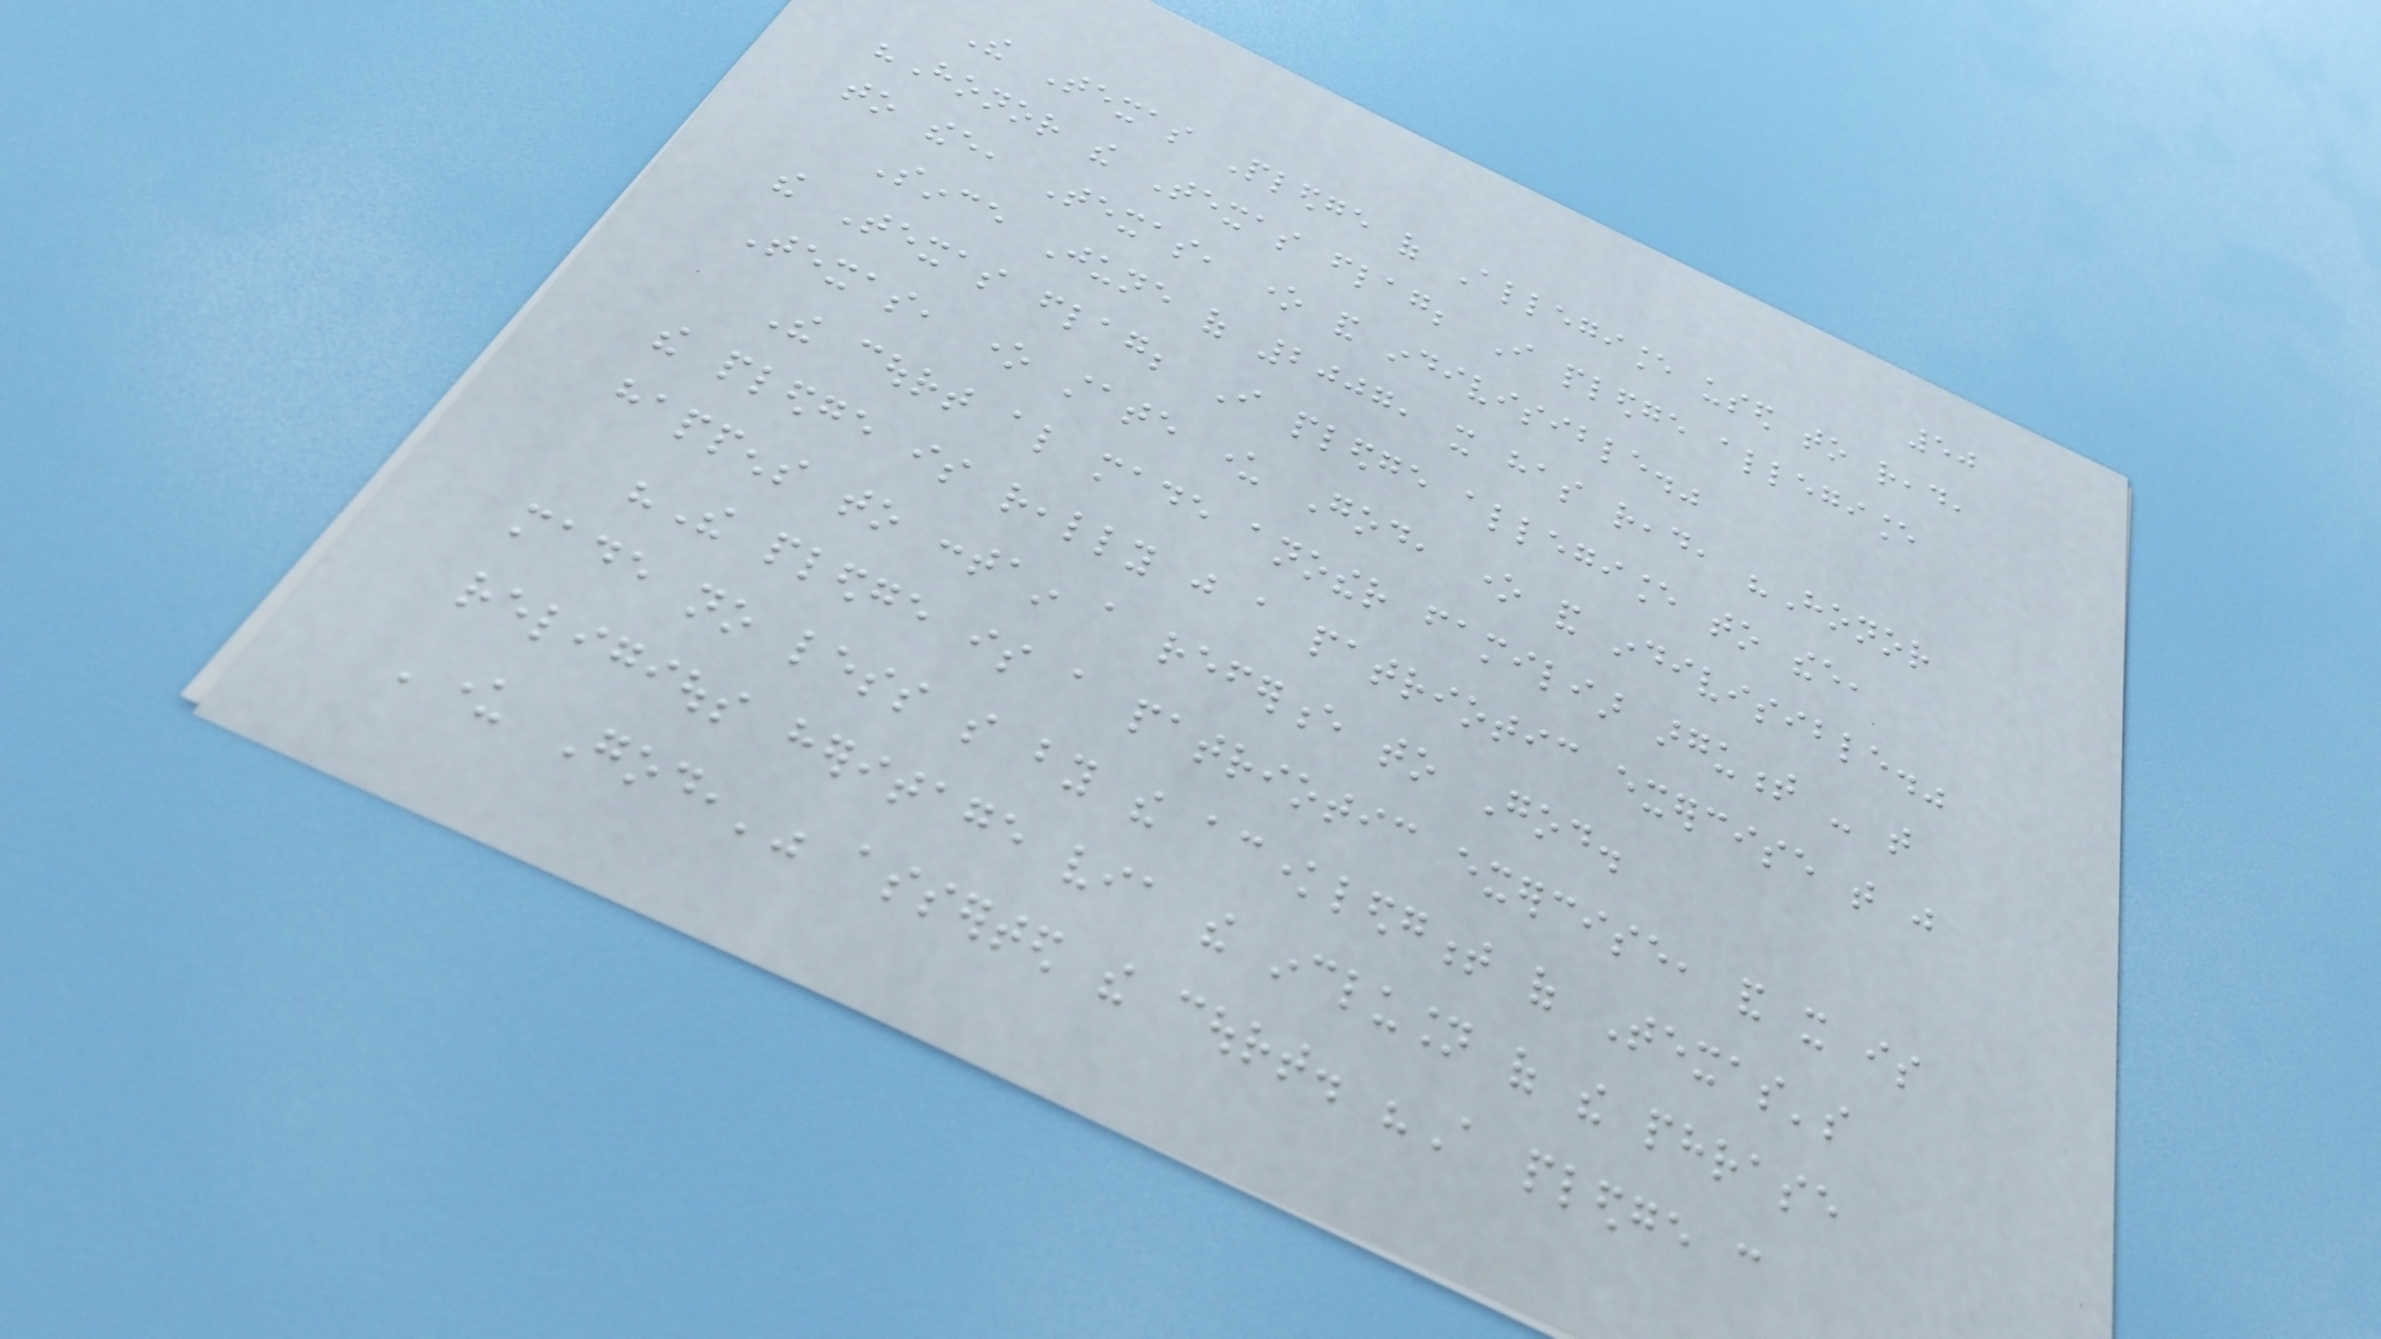50
The Texas Pledge of Allegiance used to read,
"Honor the Texas flag; I pledge allegiance
to thee, Texas, one and indivisible."
Since June of 2007, it has read, "Honor
the Texas flag; I pledge allegiance to thee,
Texas, one state under God, one and indivisible."
The court also made another familiar argument - that
the pledge is really just a patriotic exercise that just
happens to contain a reference to God.
"The pledge is a patriotic exercise, and it is
made no less so by the acknowledgment of Texas's
religious heritage via the inclusion of the phrase
'under God,'" asserted the court. "A pledge can
